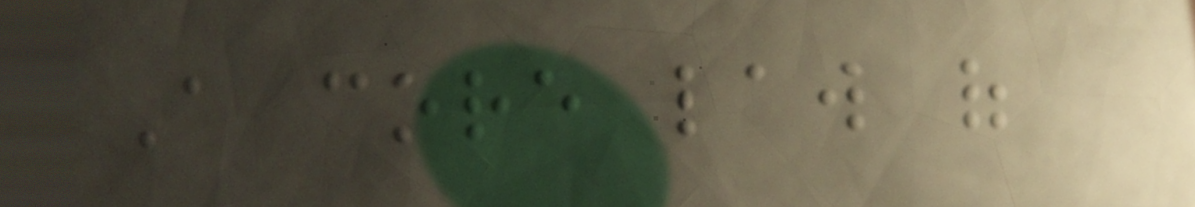A core law of
